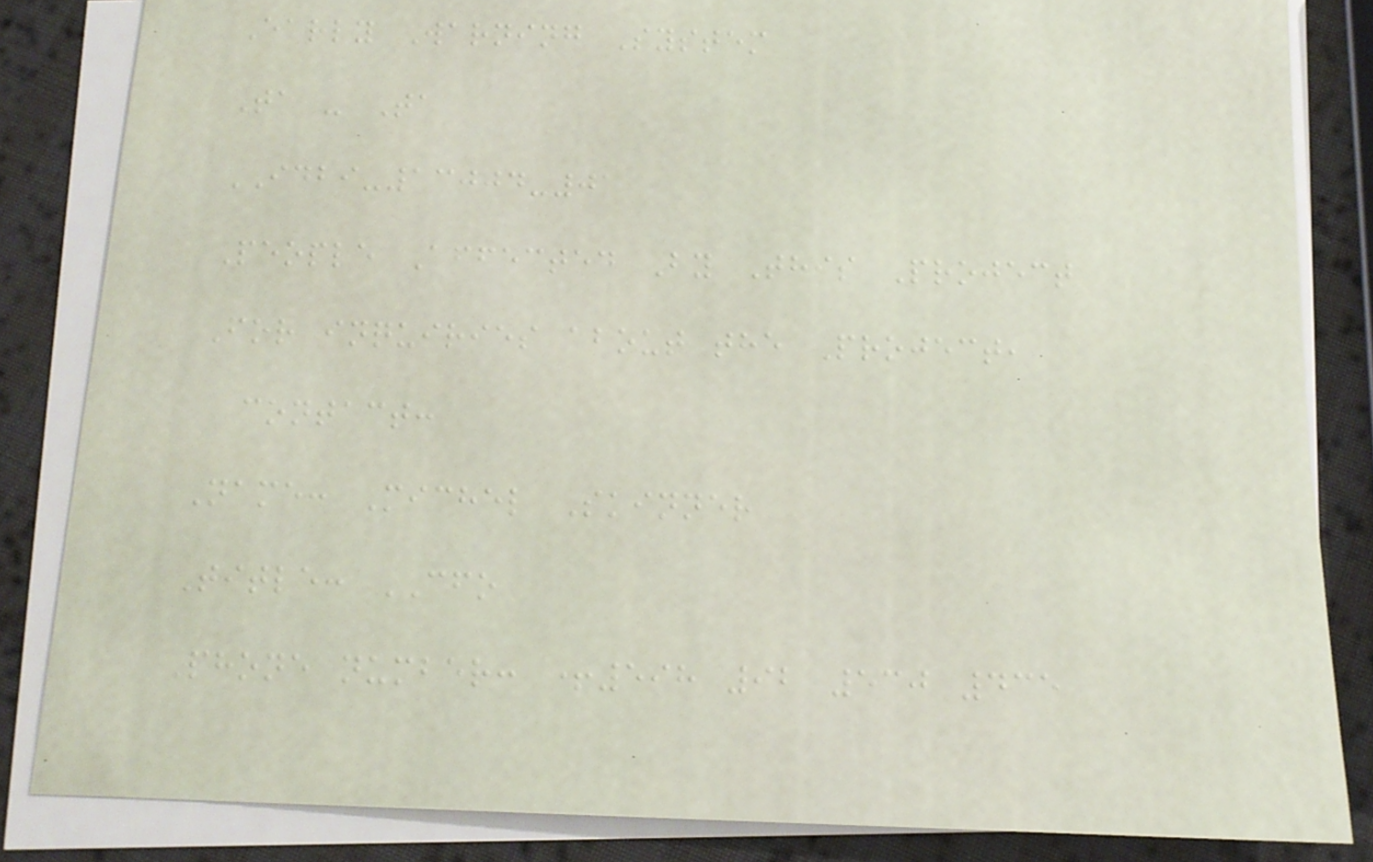Early Warning System
Ta - Ta
IDBI-13004-01
People Affected By This Project
For inquiries about the Project,
contact:
Name: Michel Skinner
Title: CFO
Phone number: +598 92 530 435
